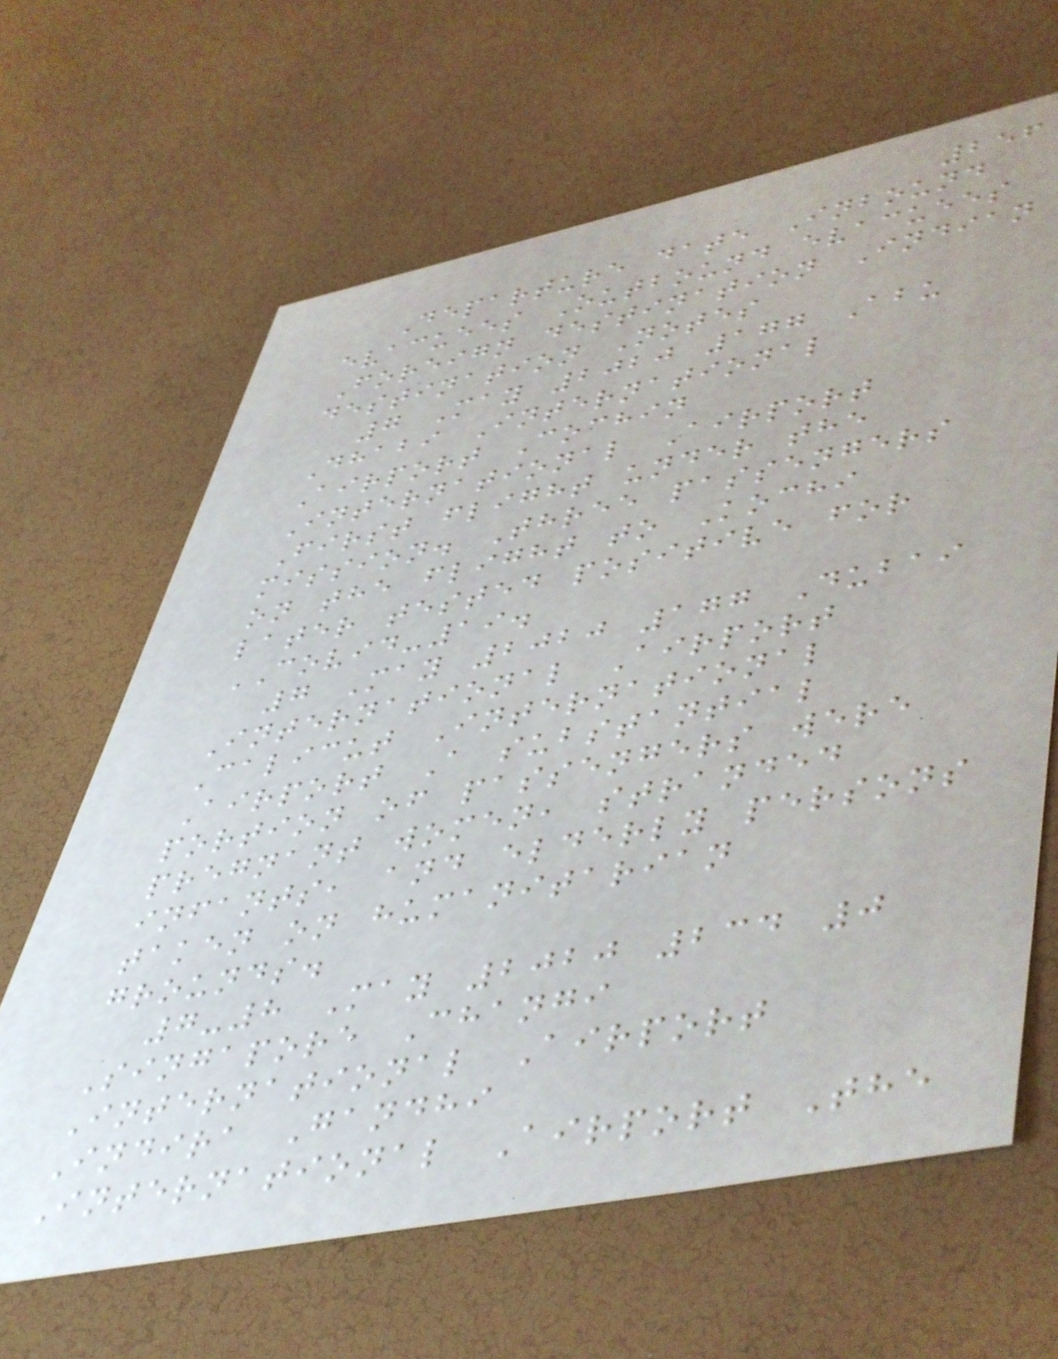256
Departure date Inbound
evacuees Outbound evacuees
Foreign destination Indian
destination Notes
7 May 2020 177 Abu
Dhabi International
Airport Cochin
International Airport
First flight under the
mission. Three passengers
on the flight to Kochi
later tested positive for
COVID-19.
7 May 2020 177 Dubai
International Airport
Calicut International
Airport A substantial
portion of passengers were
pregnant women, stranded
infants, and elderly persons
taken on humanitarian
grounds.
7-8 May 2020 234 0
Singapore Changi
International Airport
Indira Gandhi
International Airport The
